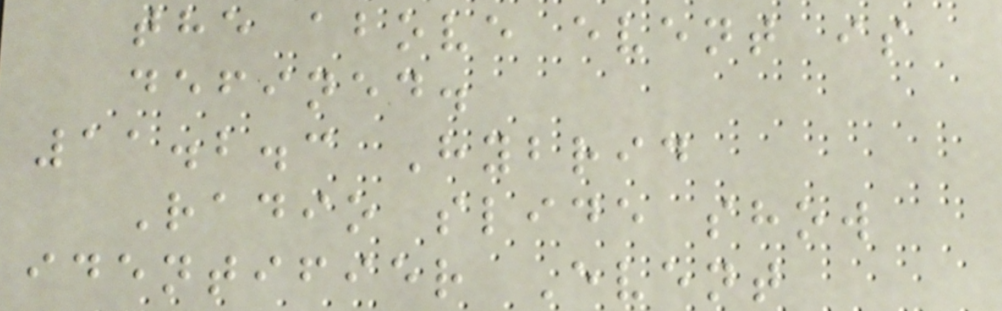the above event is
defined.
11.2.3 Hybrid
Radio slide show
identifier Event
